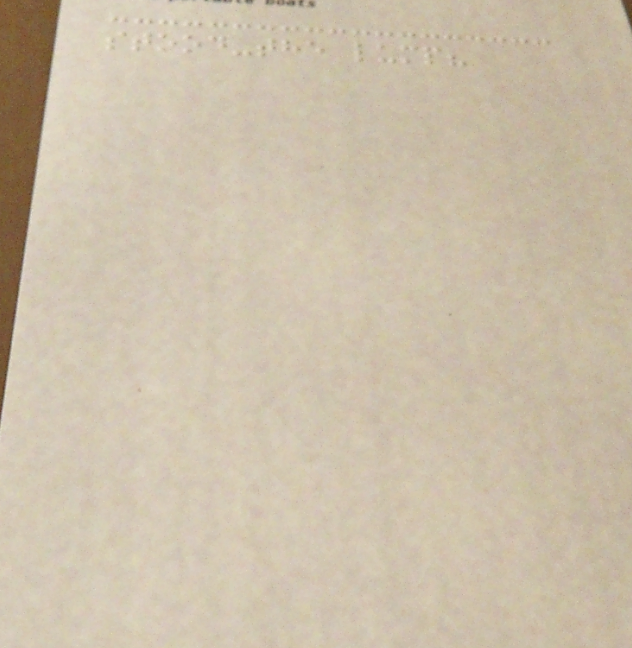stood-the lump?
